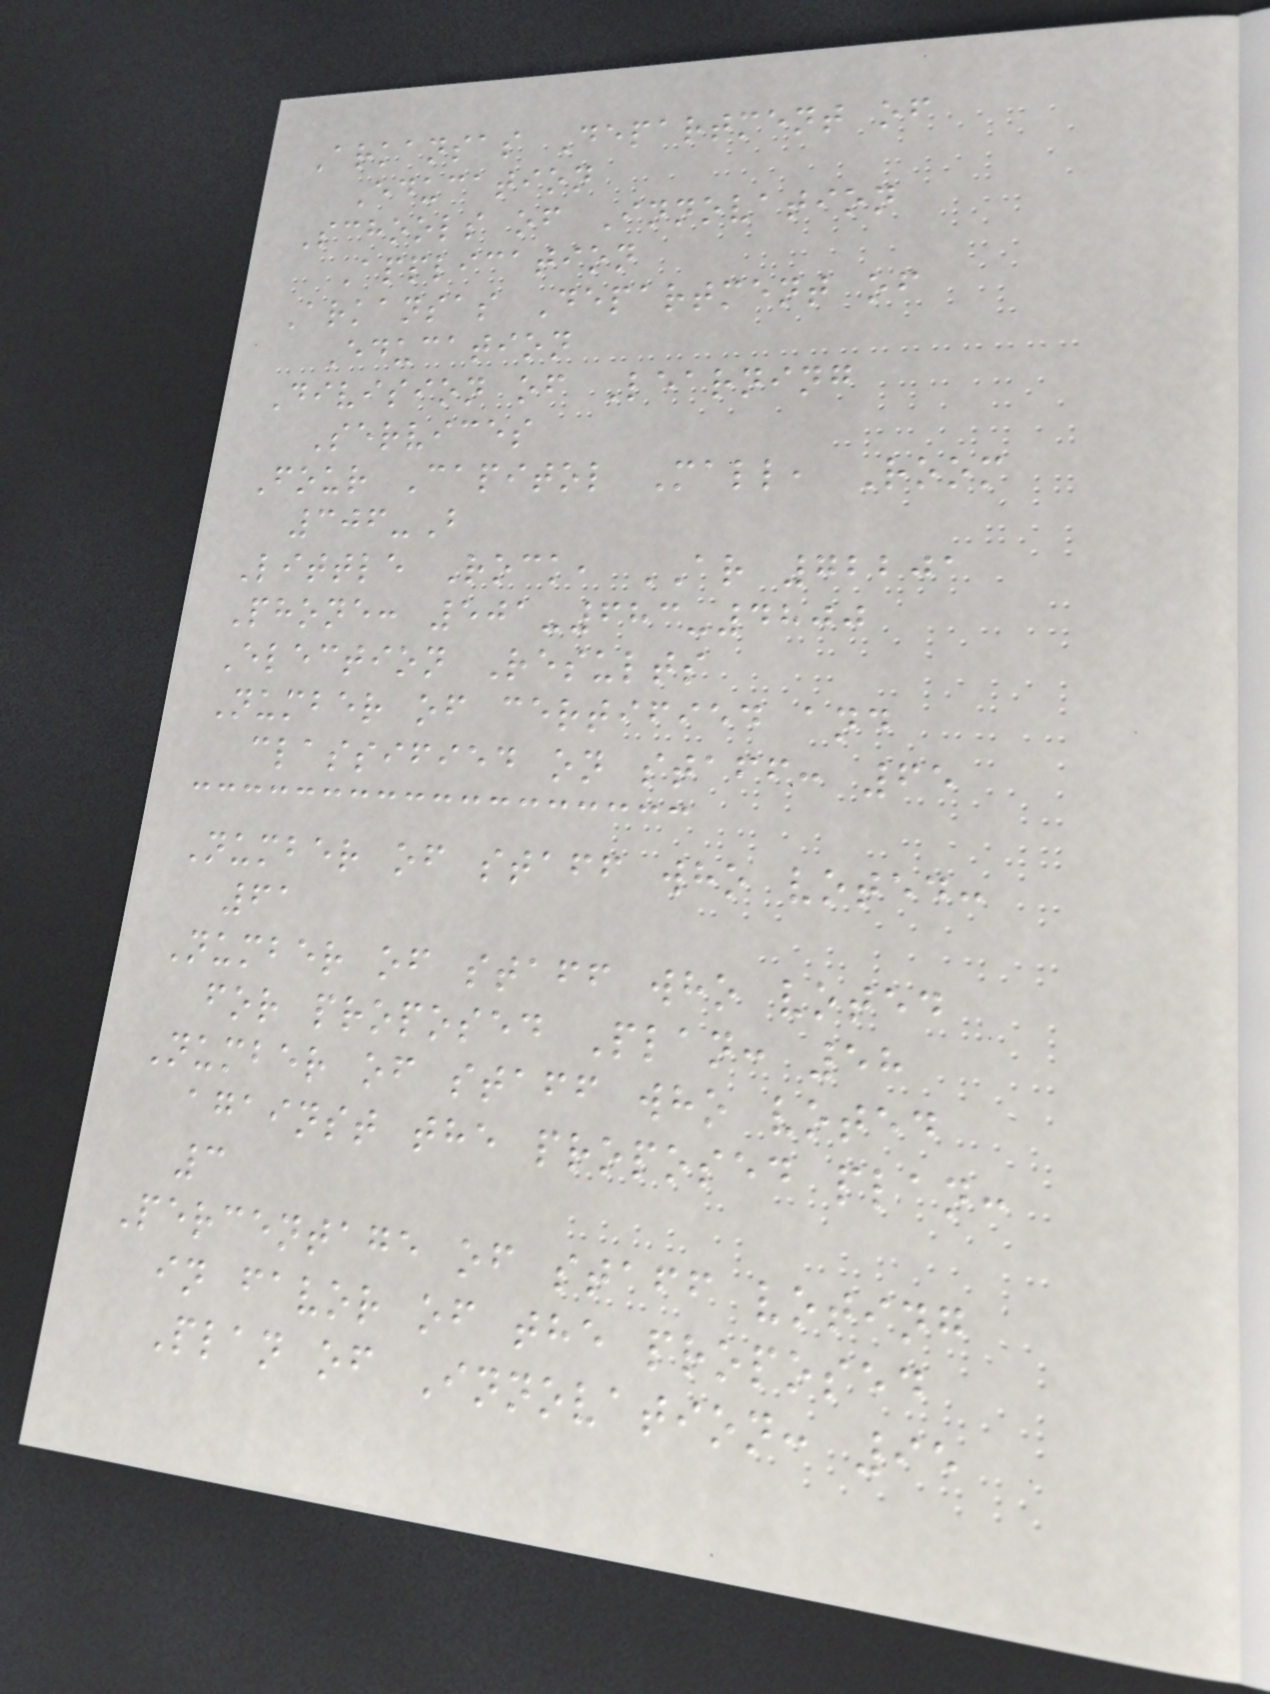Arkansas Department of
Education
Schools of Innovation
Application
Arkansas Department of
Education
Division of Learning
Services
Four Capitol Mall, Room
306-B
Little Rock, AR 72201
Phone: 501-683-4800
Election Results
Number of certified and
classified on staff: 65
Number of staff who voted:
61
Number of staff who voted
for proposed Plan: 58
Number of staff who voted
against the proposed plan:
3
Percentage of staff voting
in favor of the proposed
Plan of Innovation: 95
